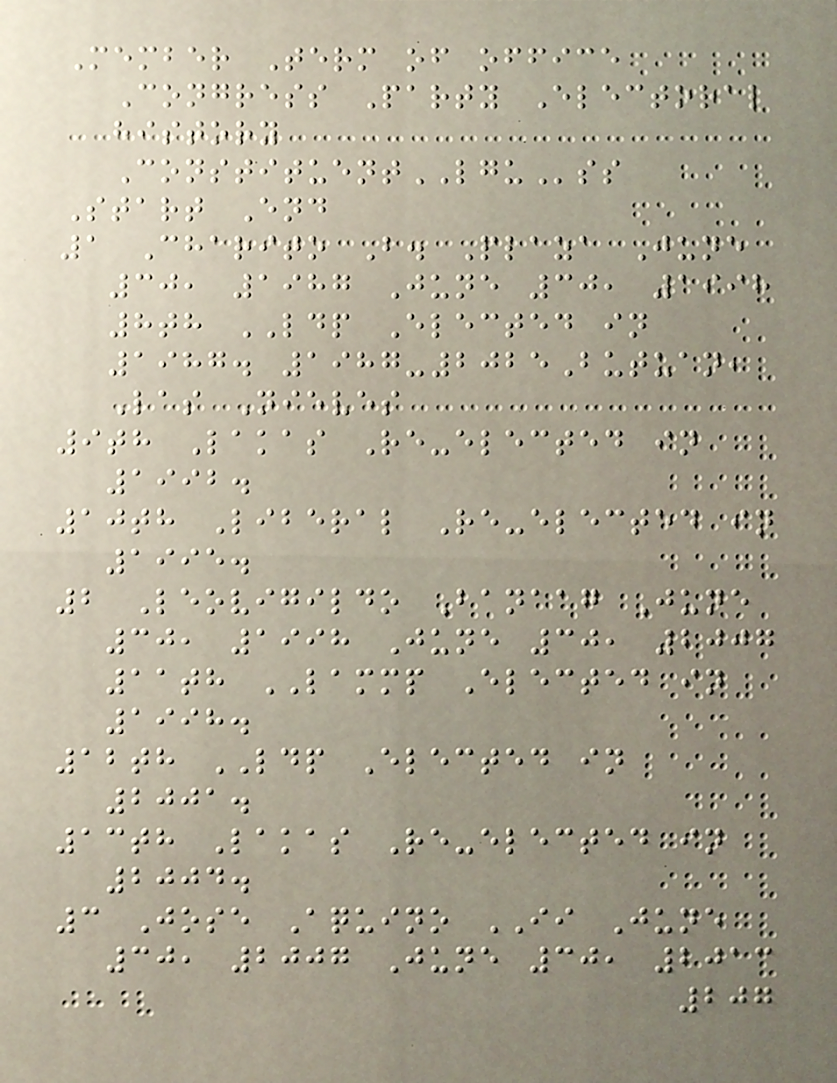Member Term of office
Congress Party Electoral
history
ConstituentLGUss
Start End
1 Charito B. Plaza June
30, 1987 June 30, 1998
8th LDP Elected in
1987. 1987-2025Butuan,
Las Nieves
9th Lakas Re-elected in
1992.
10th Liberal Re-elected in
1995.
2 Leovigildo Banaag June
30, 1998 June 30, 2007
11th LAMMP Elected in
1998.
12th LDP Elected in
2001.
13th Lakas Re-elected in
2004.
3 Jose Aquino II June
30, 2007 June 30, 2013
207
